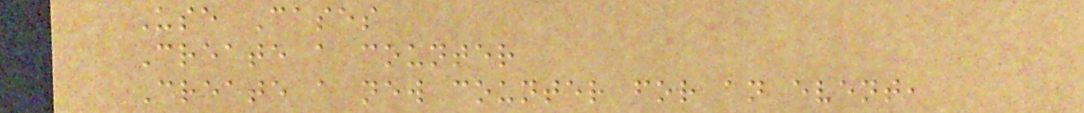Use Cases
Create a counter
Create a new counter for an event,
